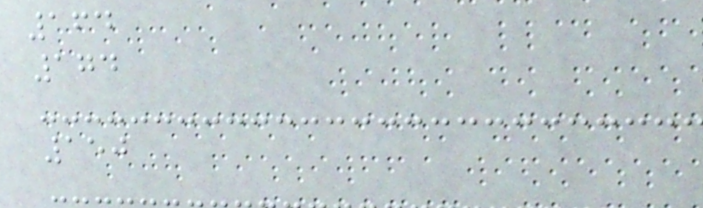164
174
150
